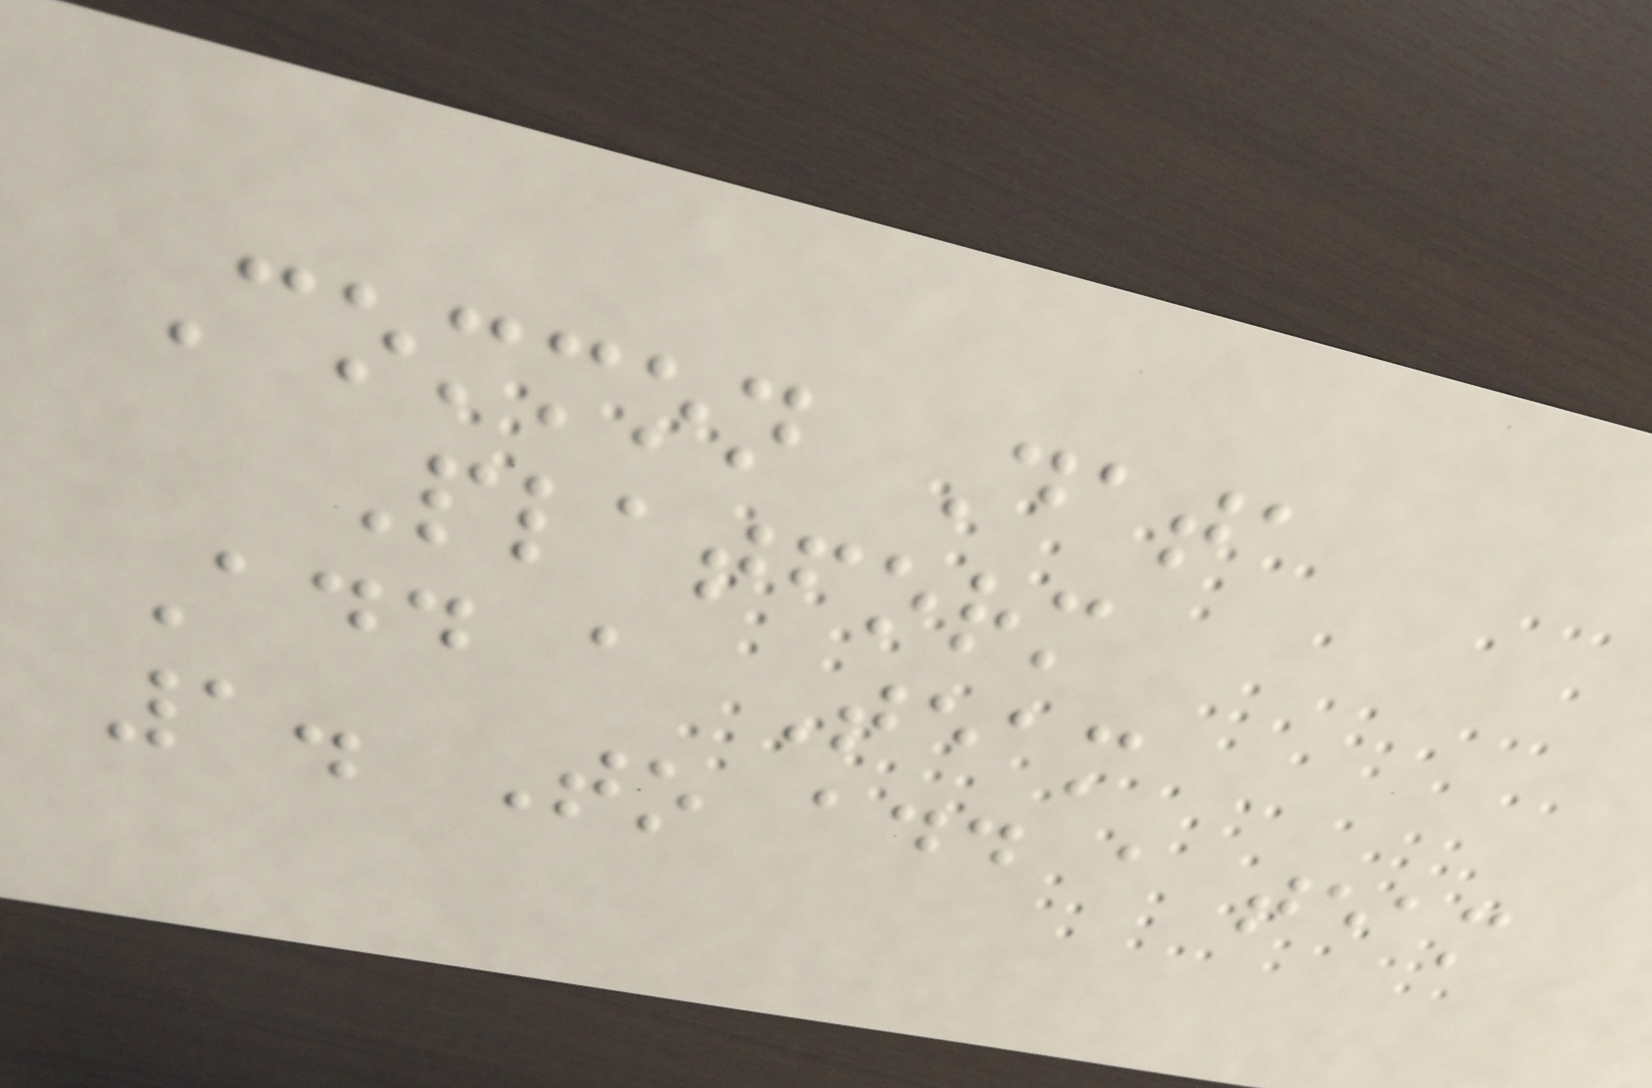Common Data
Platform
Add a Team
1. To add a team
